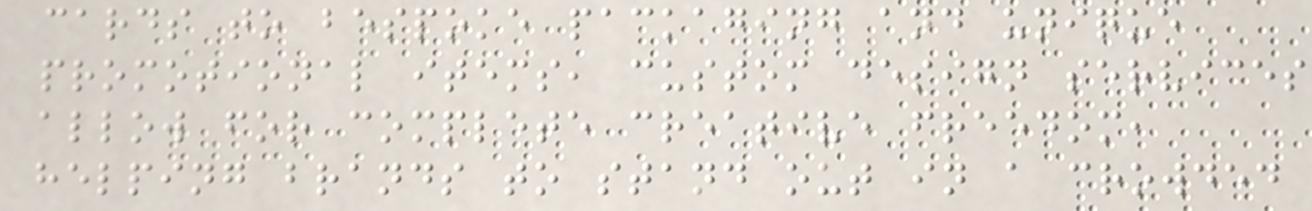cards to bespoke packaging and unique
promotional items, custom design services
allow for complete creative freedom,
helping brands to stand out in a crowded
